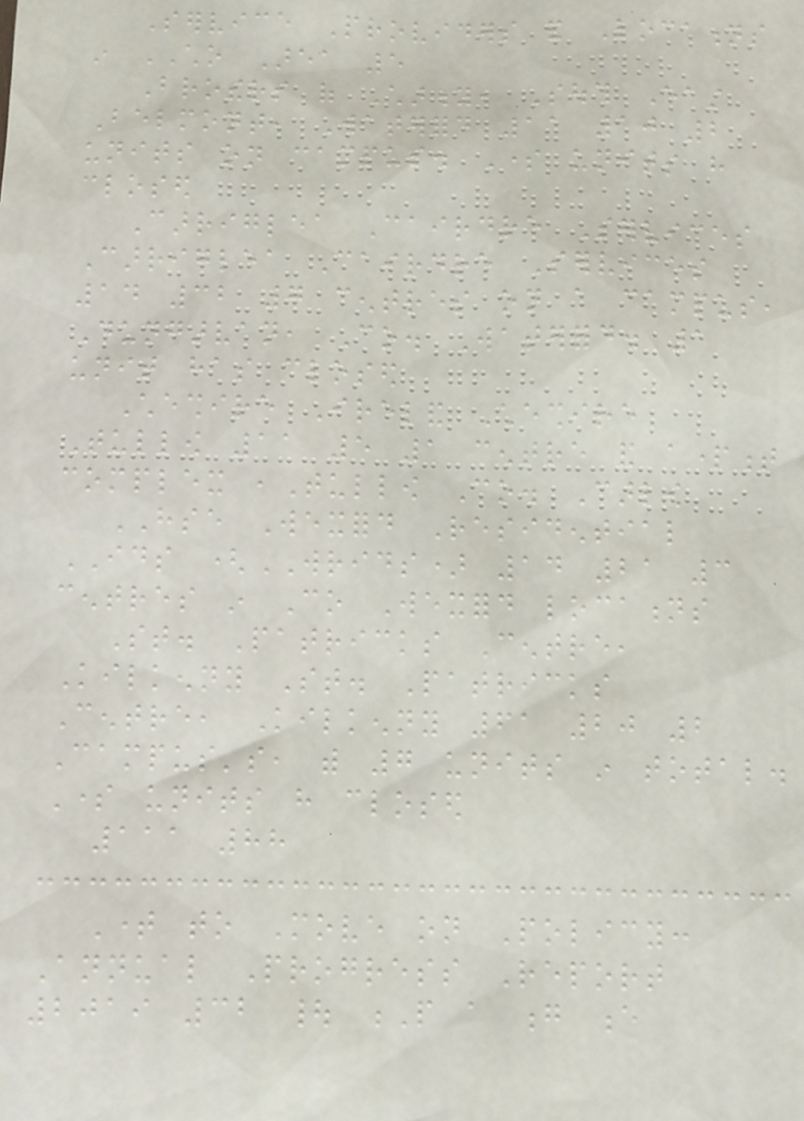Service Providers and Locations
in CHO Area 5
Brothers of Charity, South East
Belmont, Waterford 11 10 2
units on campus. Some units have
closed
Carriglea Cairdre Services
Carriglea Cairdre Services
14 32 7 centres on a campus,
Dungarvan, Co. Waterford. 1
unit has closed
Cheshire Ireland Cheshire
Tullow 11 5 1 centre and apartment
complex ,Tullow Co. Carlow
HSE Wexford Residential
IDS (WRIDS) 14 21 3
centres in Co Wexford locations
St. Patricks Centre,
Kilkenny St. Patricks
Centre, Kilkenny 61 20 2
Campus's, with 7 units in total.
Some units have closed
111 88
Time to Move on Policy:
Annual Progress Report
2019 32 | P a g e
